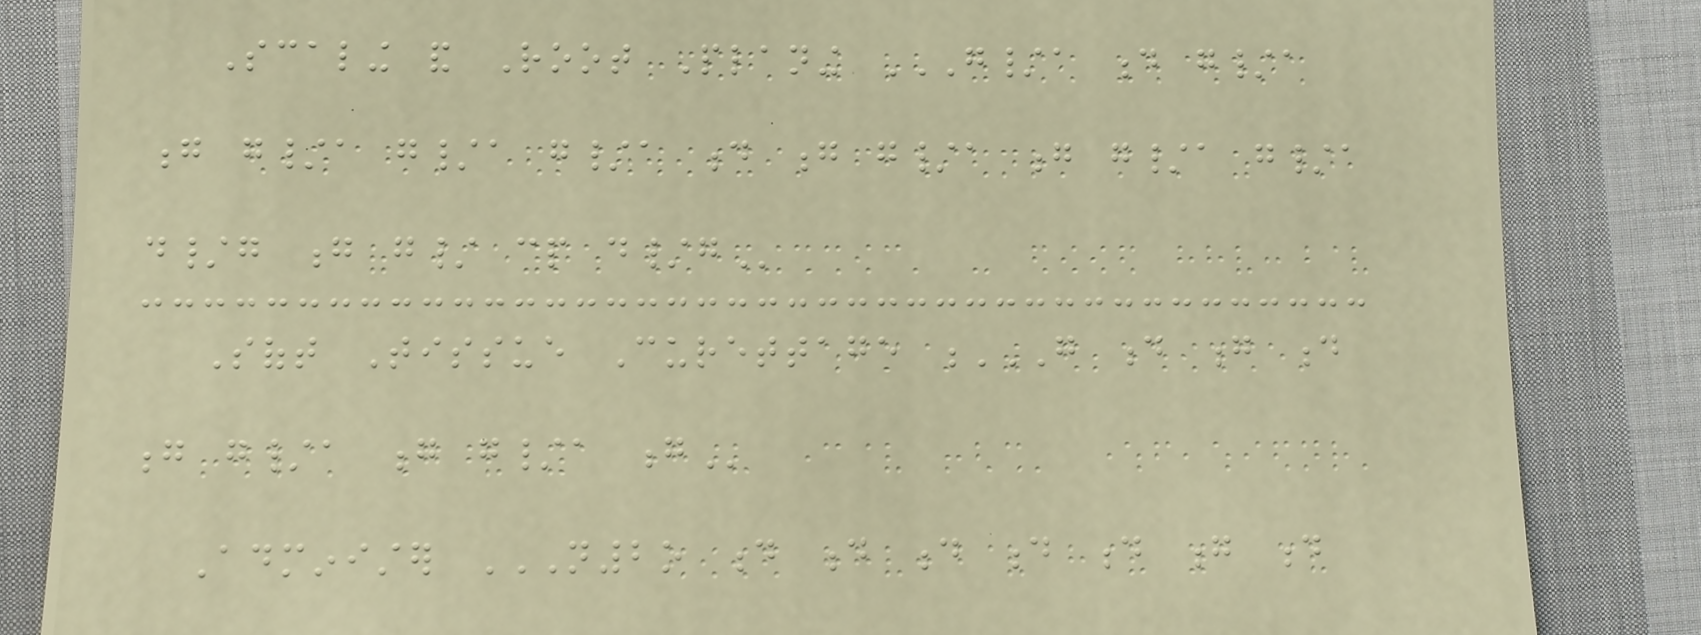Scaling and Root Planing G/A D G/A
G G/A G/A G/A D G G/A G G/A G/A
D/G G G/ CP D/G
Soft Tissue Curettage G D G D
G G/A G G/A G
Administer N2O D D D D D G D
